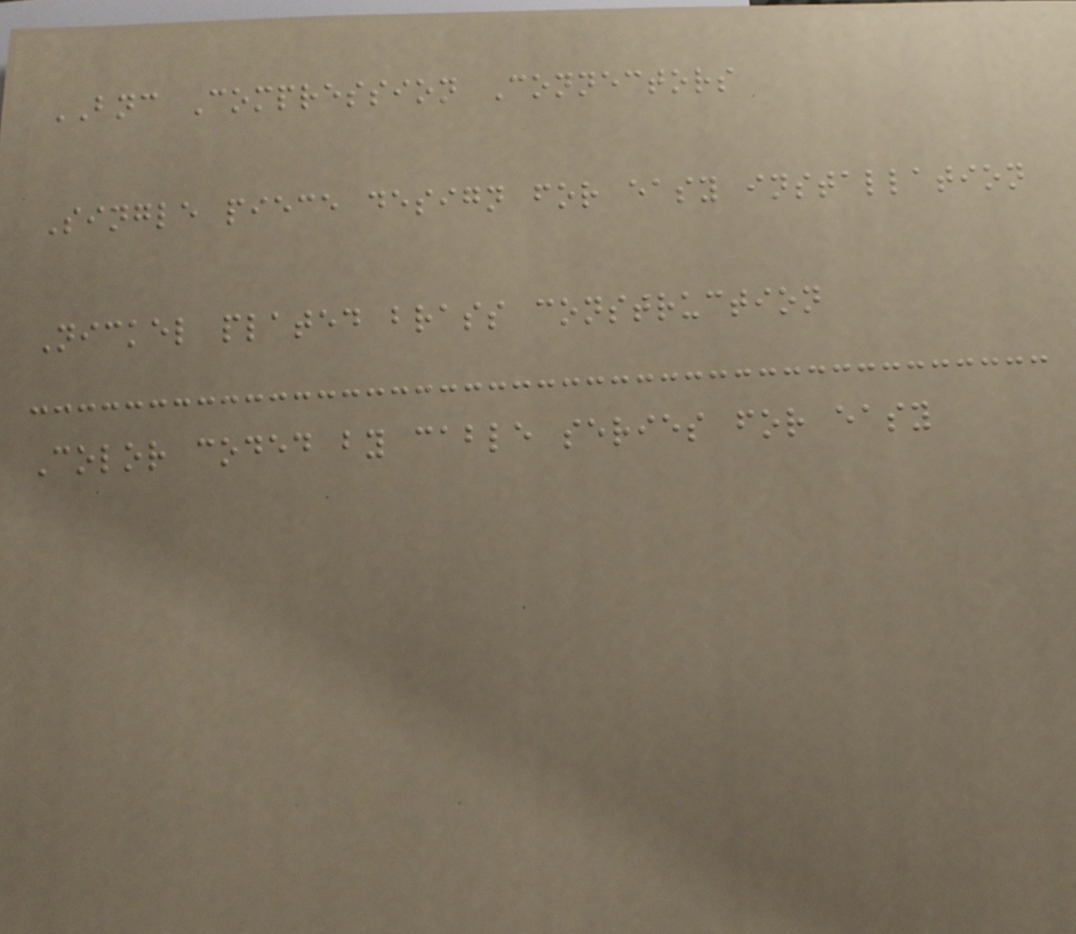BNC Compression Connectors
Single piece design for easy installation
Nickel plated brass construction
Color coded by cable series for easy
